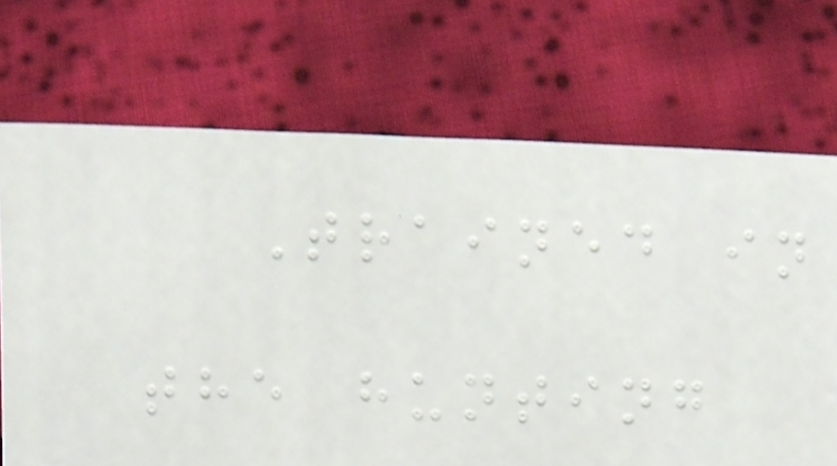Trained in
the hunting
